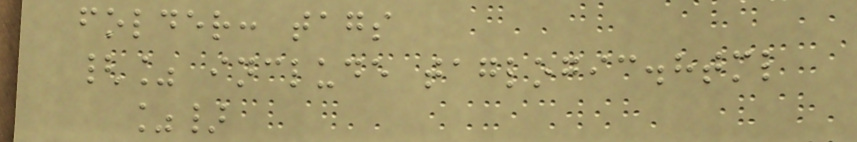folder: tags
{% include taglogic.html
%}
